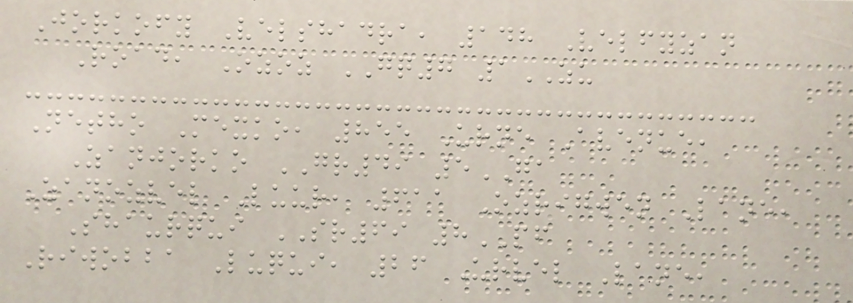Jorkofy Velshadra, 148 Velfyzan
Road, Ozoz GQ7 1ZU
Netho Mexko, 855 Urne Avenue,
Zanjorko GR49 5GA
Zanozvel Luur, 611 Ozrigwen Lane,
Shaurqui SR69 8PF
Riwobba Luqui, 26 Urvel Lane,
